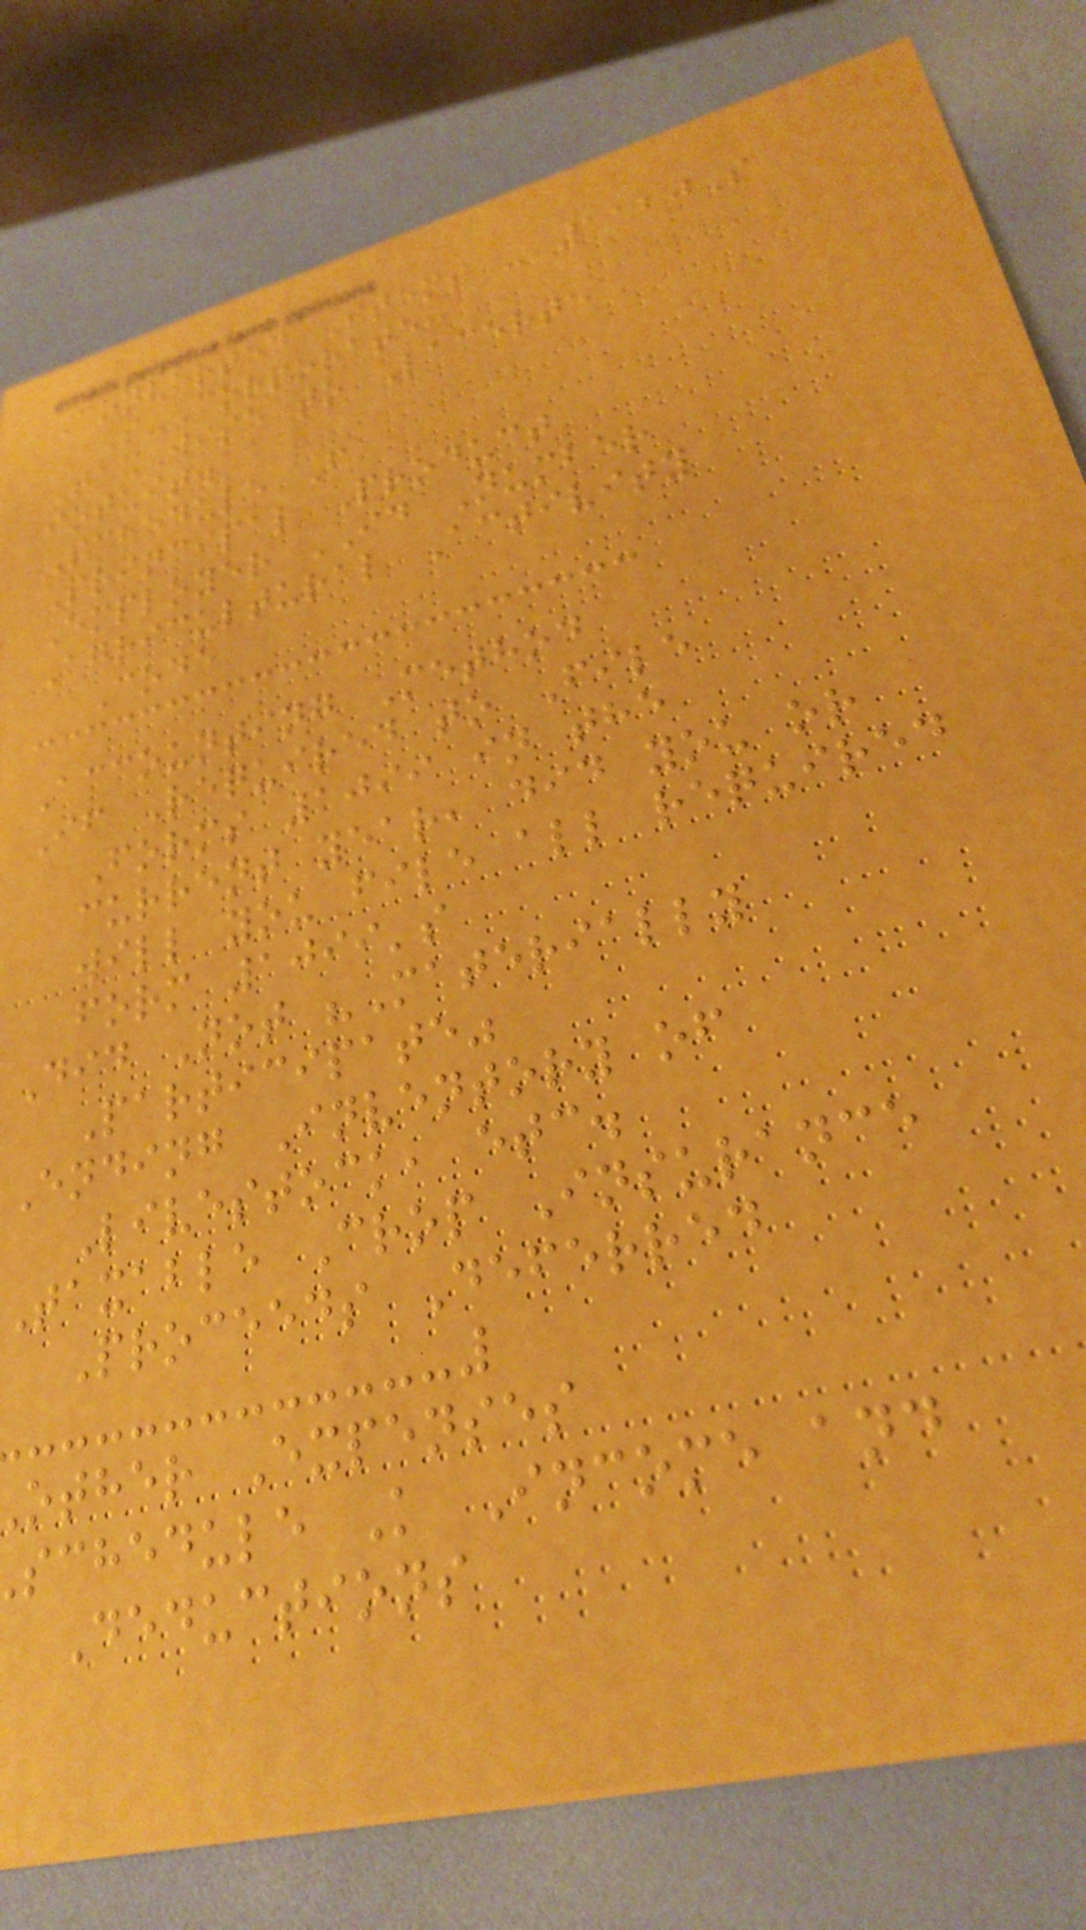Converted Items - 1120S
S-Corporate:
TaxWise to Lacerte
intuit.
Schedule F
Principal Product
Employer ID Number
Agricultural Activity
Code
Accounting Method
If Required to File
Forms 1099 in the
current year, did you or
will you file all required
form 1099's
Did Not "Materially
Participate"
Ending Inventory of
Livestock, etc.
Taxable Crop Insurance
Proceeds Deferred
other Expenses
schedule K Income and
Deductions
